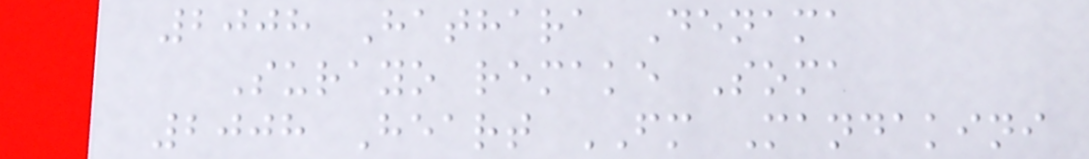2008 Hathara Denama
Surayo remake Soma
2008 Heart FM Mandakini
